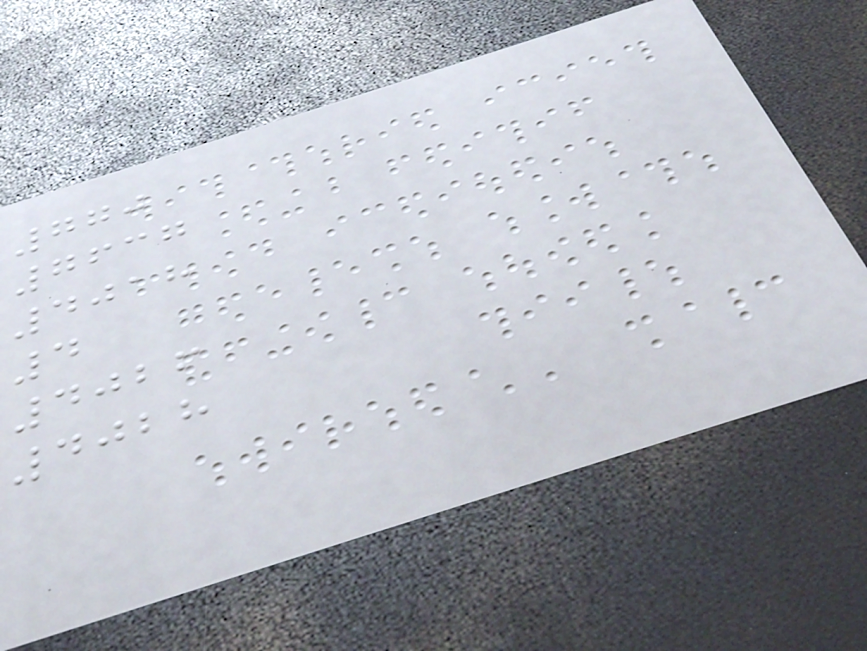770
7637
4018
4
4026
4028
